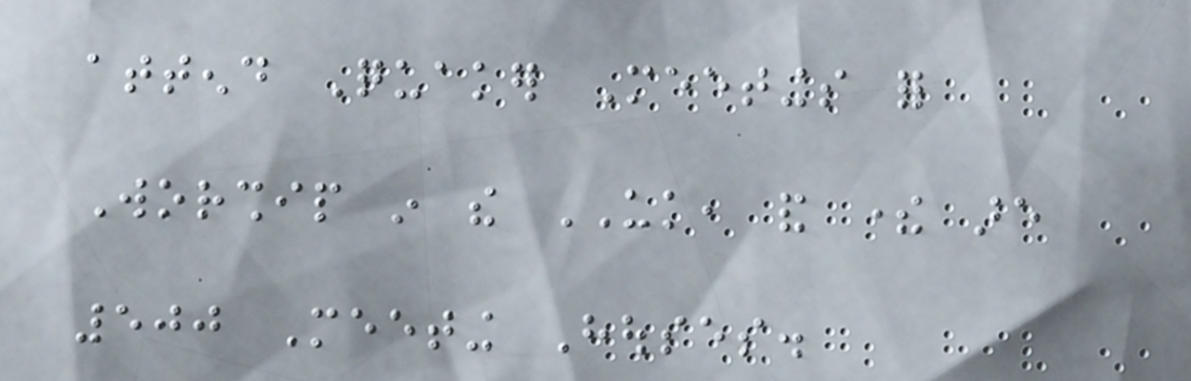attend Quaker Meetings for
Worship in the UK, and there are
500 Meeting Houses.
